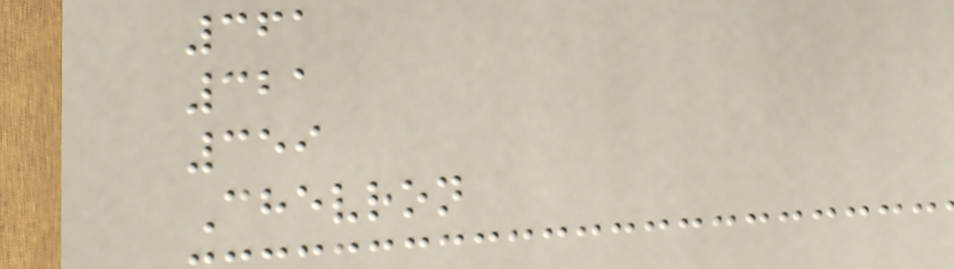361
321
359
Chevron
